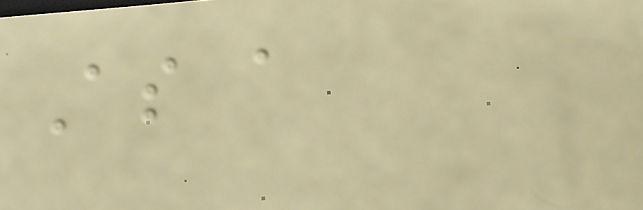As a
